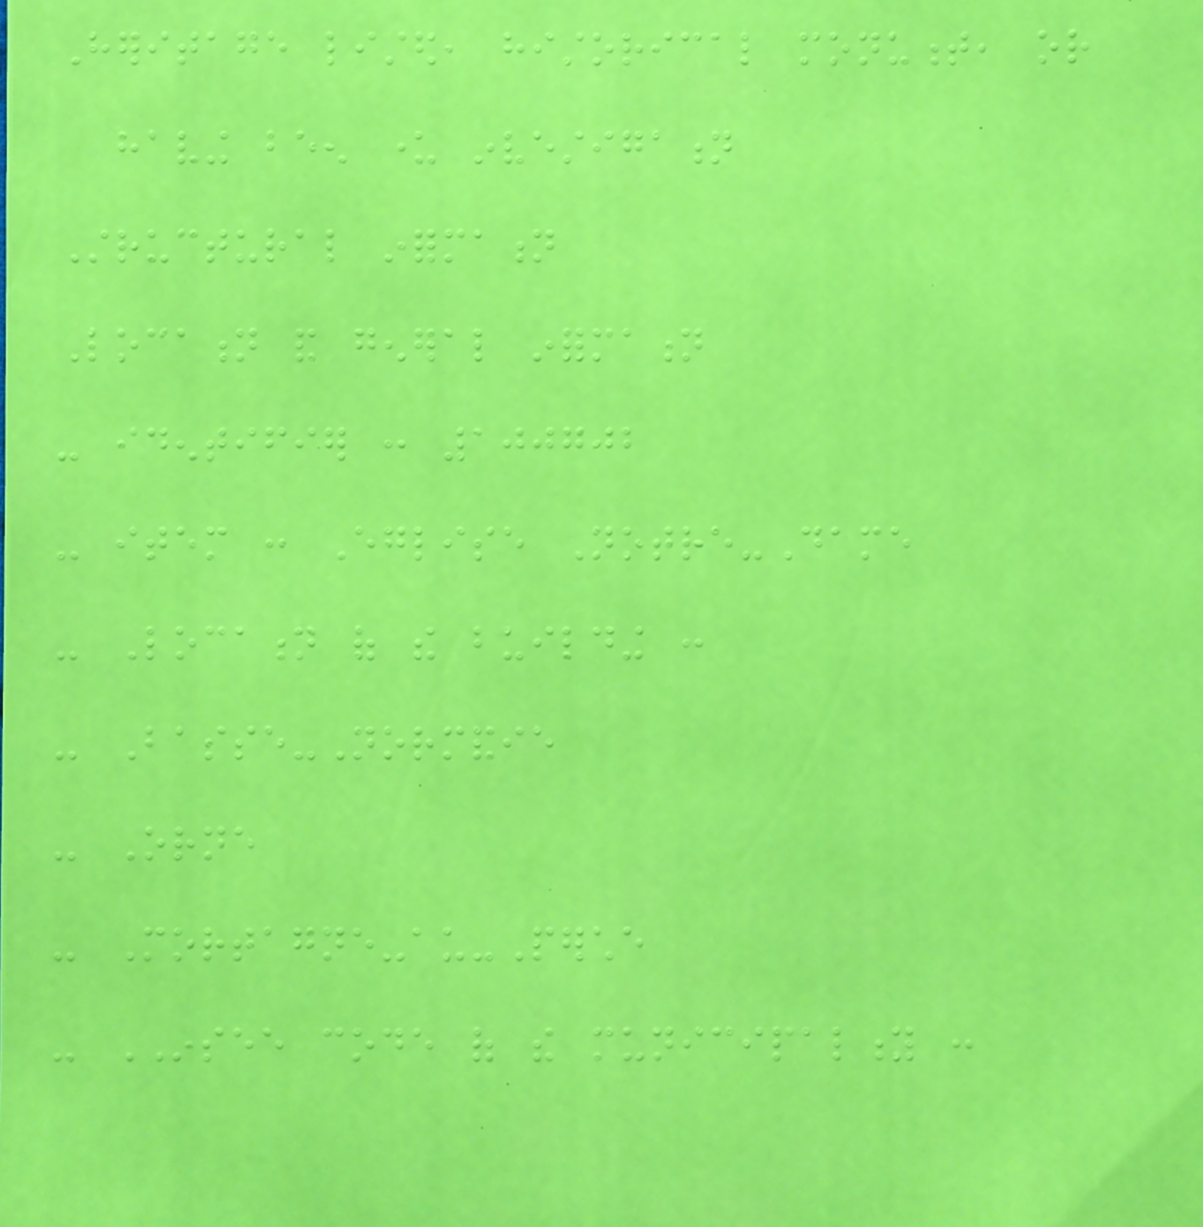Heritage listed, historical monument, or
having been under investigation
Structural information
Location and general information
- identifier : 100702
- item : Eglise Notre-Dame
- Location of the building :
- Basse-Normandie
- Orne
- Mortagne-au-Perche
- INSEE code of the municipality :
